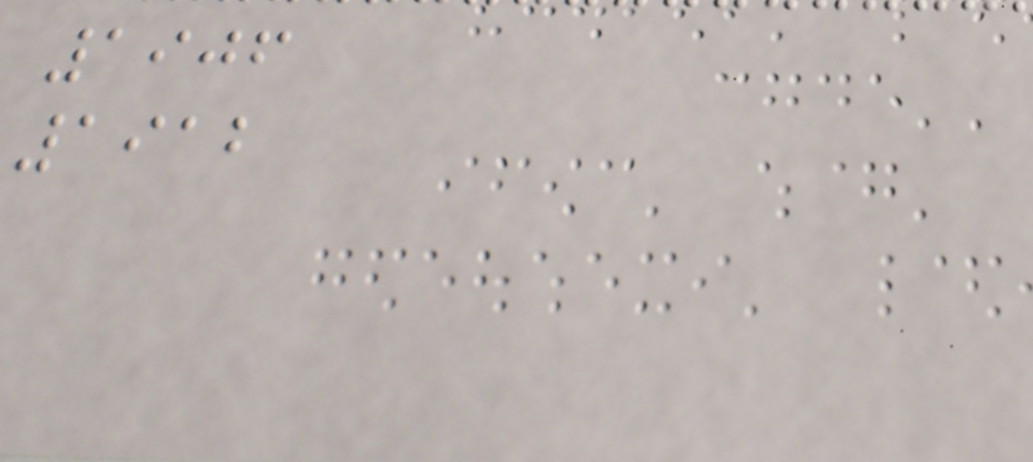1906
1912
